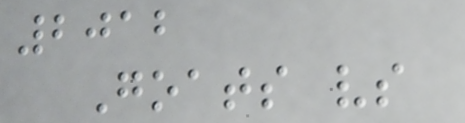2012
Goats vs
